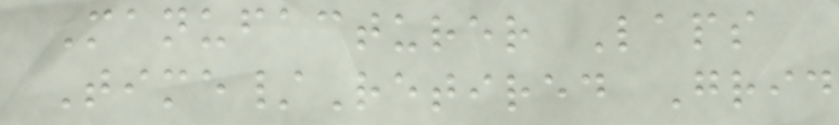Manufacturer Laps
Time/Retired Grid
